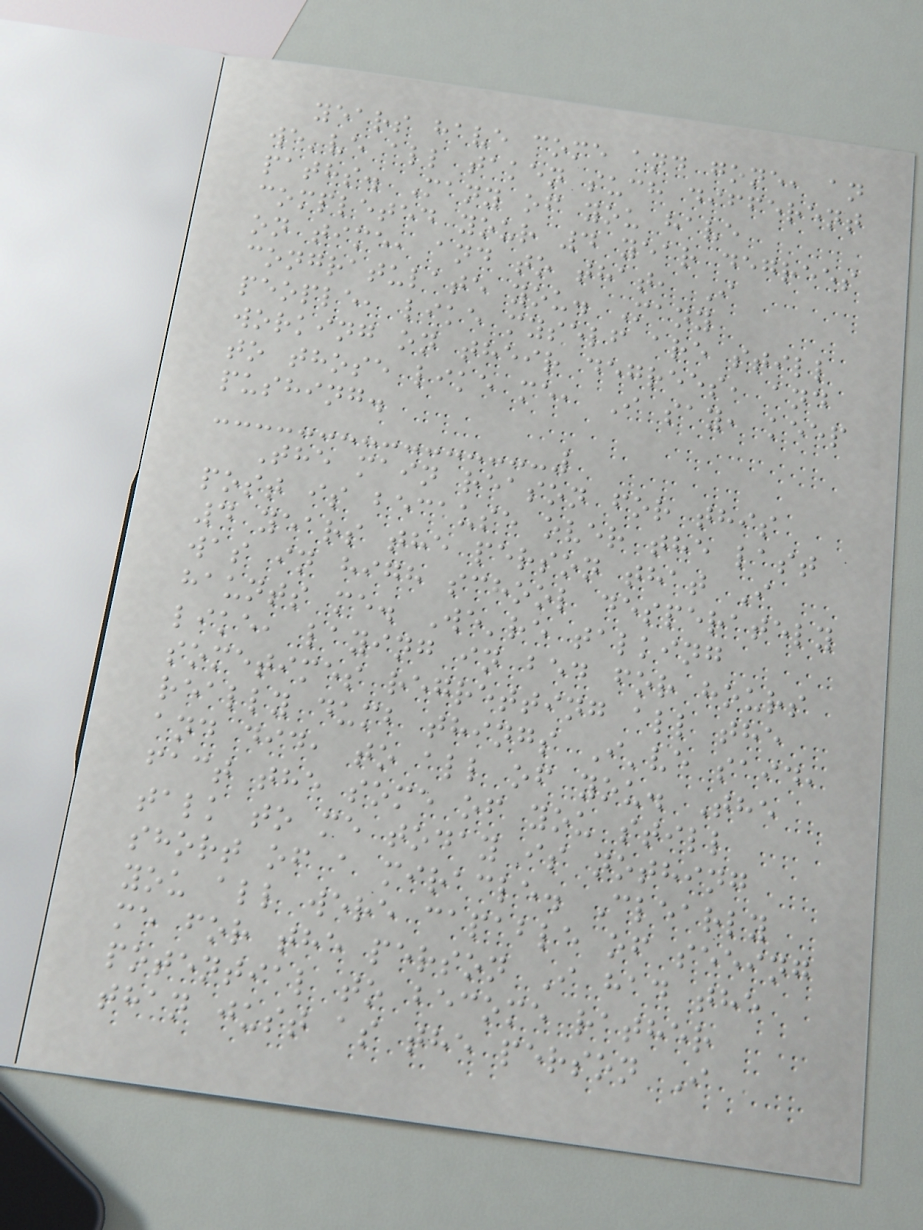years have come and gone, an
we've all taken such different
paths. Many of you have
completed your 4 year degrees
on time, and to that, I
congratulate you. Many
people, like myself are still
working on their degrees, and
to those like me, I say, keep
pushing.
The main reason for this
post is because over the last
4 years the person that I
was in high school desperately
haunts me. We're talking
like, laying in bed for hours
sometimes regretting all the
really dumb things I've said,
and did, to all of you. The
fact the some of you still
talk to me today is nothing
short of a miracle. Clearly
you all were capable of seeing
me for the person I had the
potential to become rather
than just as the person I
